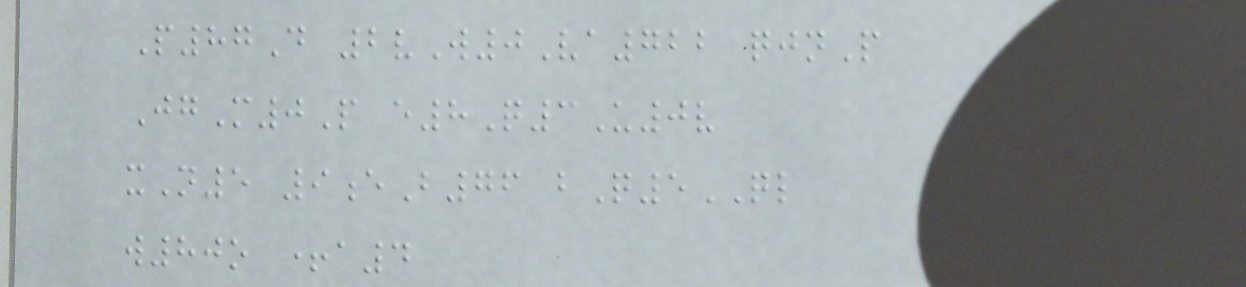P87D 2vW0Va722 qjnP
JgM0P e8Q3U0v
xN5 9eB76 bQ5QL
w80o +a4
